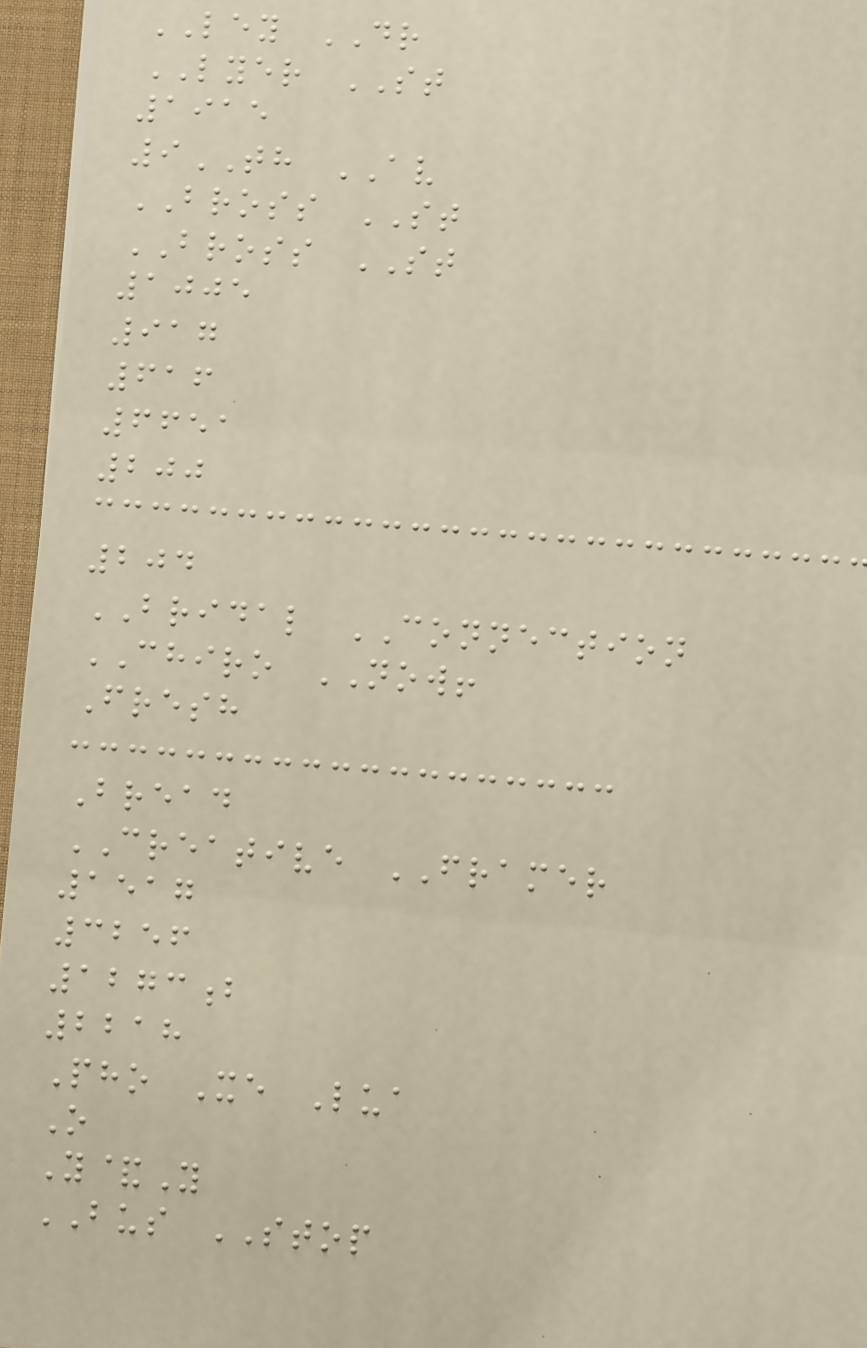LEY DR
LYER ST
1915
9TH AV
BROSS ST
BROSS ST
1005
917
616
6651
200
204
BRIDAL CONNECTION
CHIRO NOW!
Fresh
Bread
CREATIVE FRAMER
1517
3256
1273b
2218
Pho Xe Lua
O
Y&Y
BUS STOP
